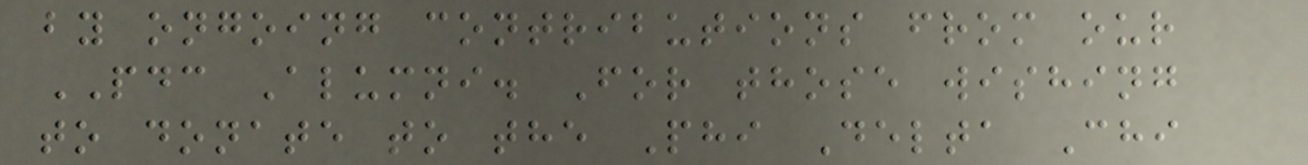by ongoing contributions from our
PDC Alumni. For those wishing
to donate to the Phi Delta Chi
